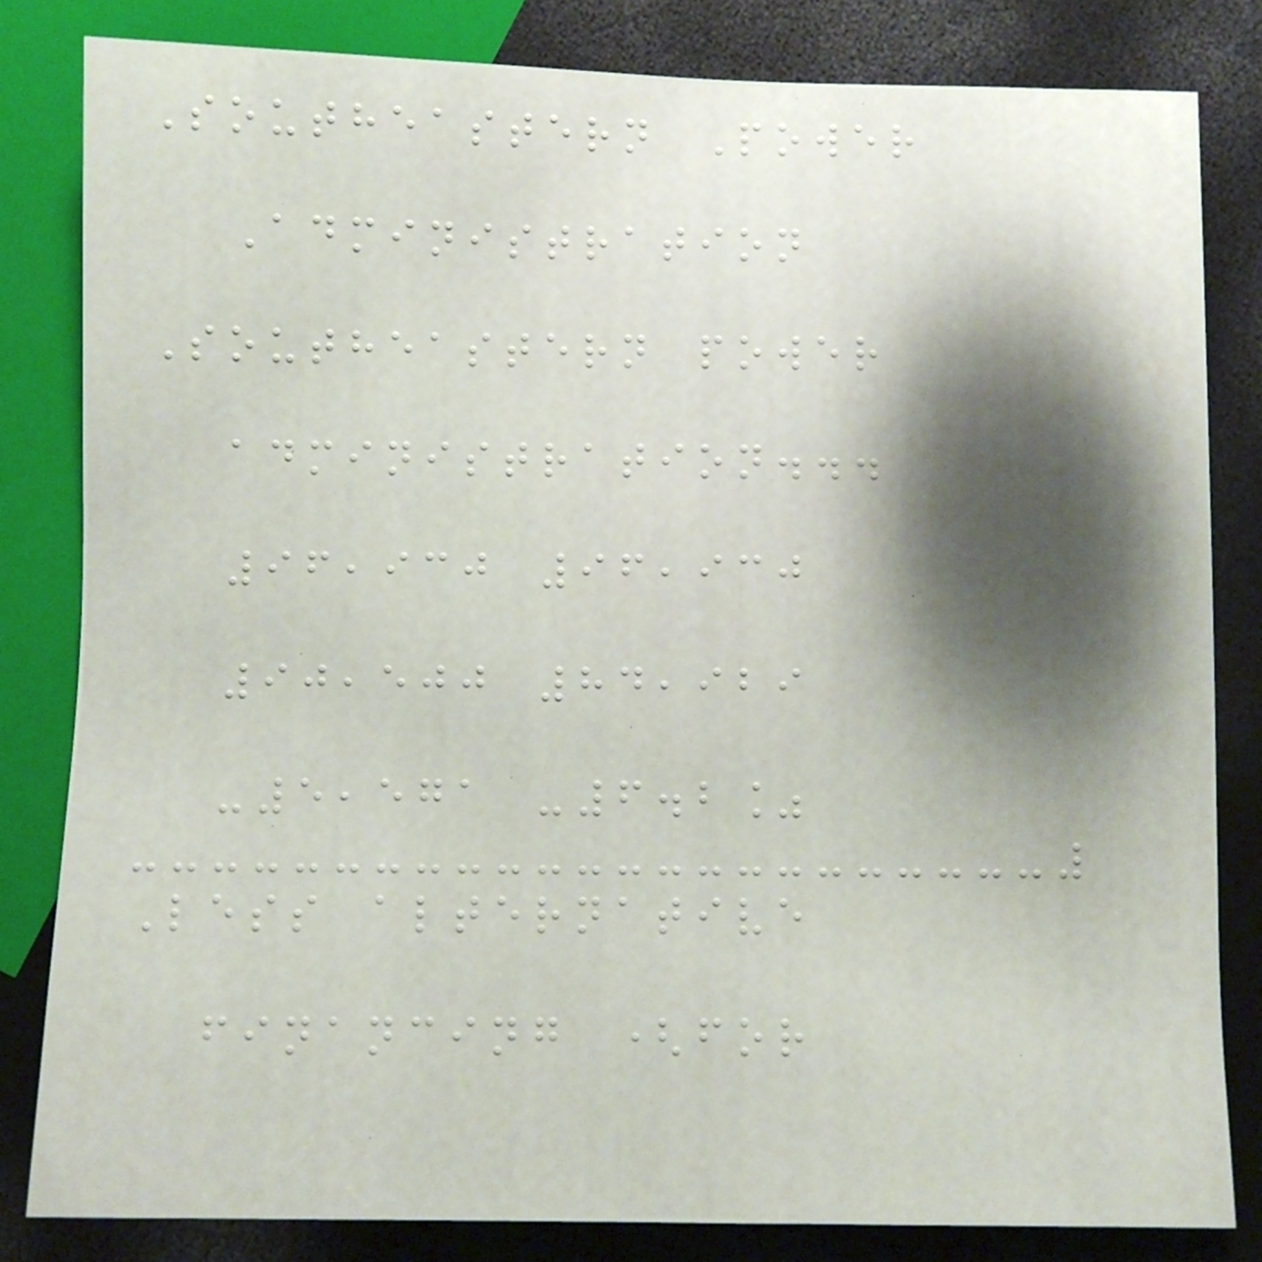Southeastern Power
Administration
Southeastern power
administration...
96,930 96,930
90,500 84,929
-5,571 -6.2%
Less alternative
financing (for
